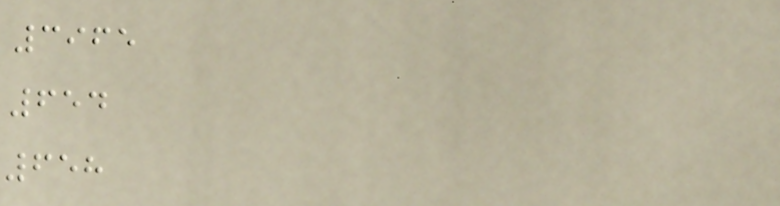3965
654
658
